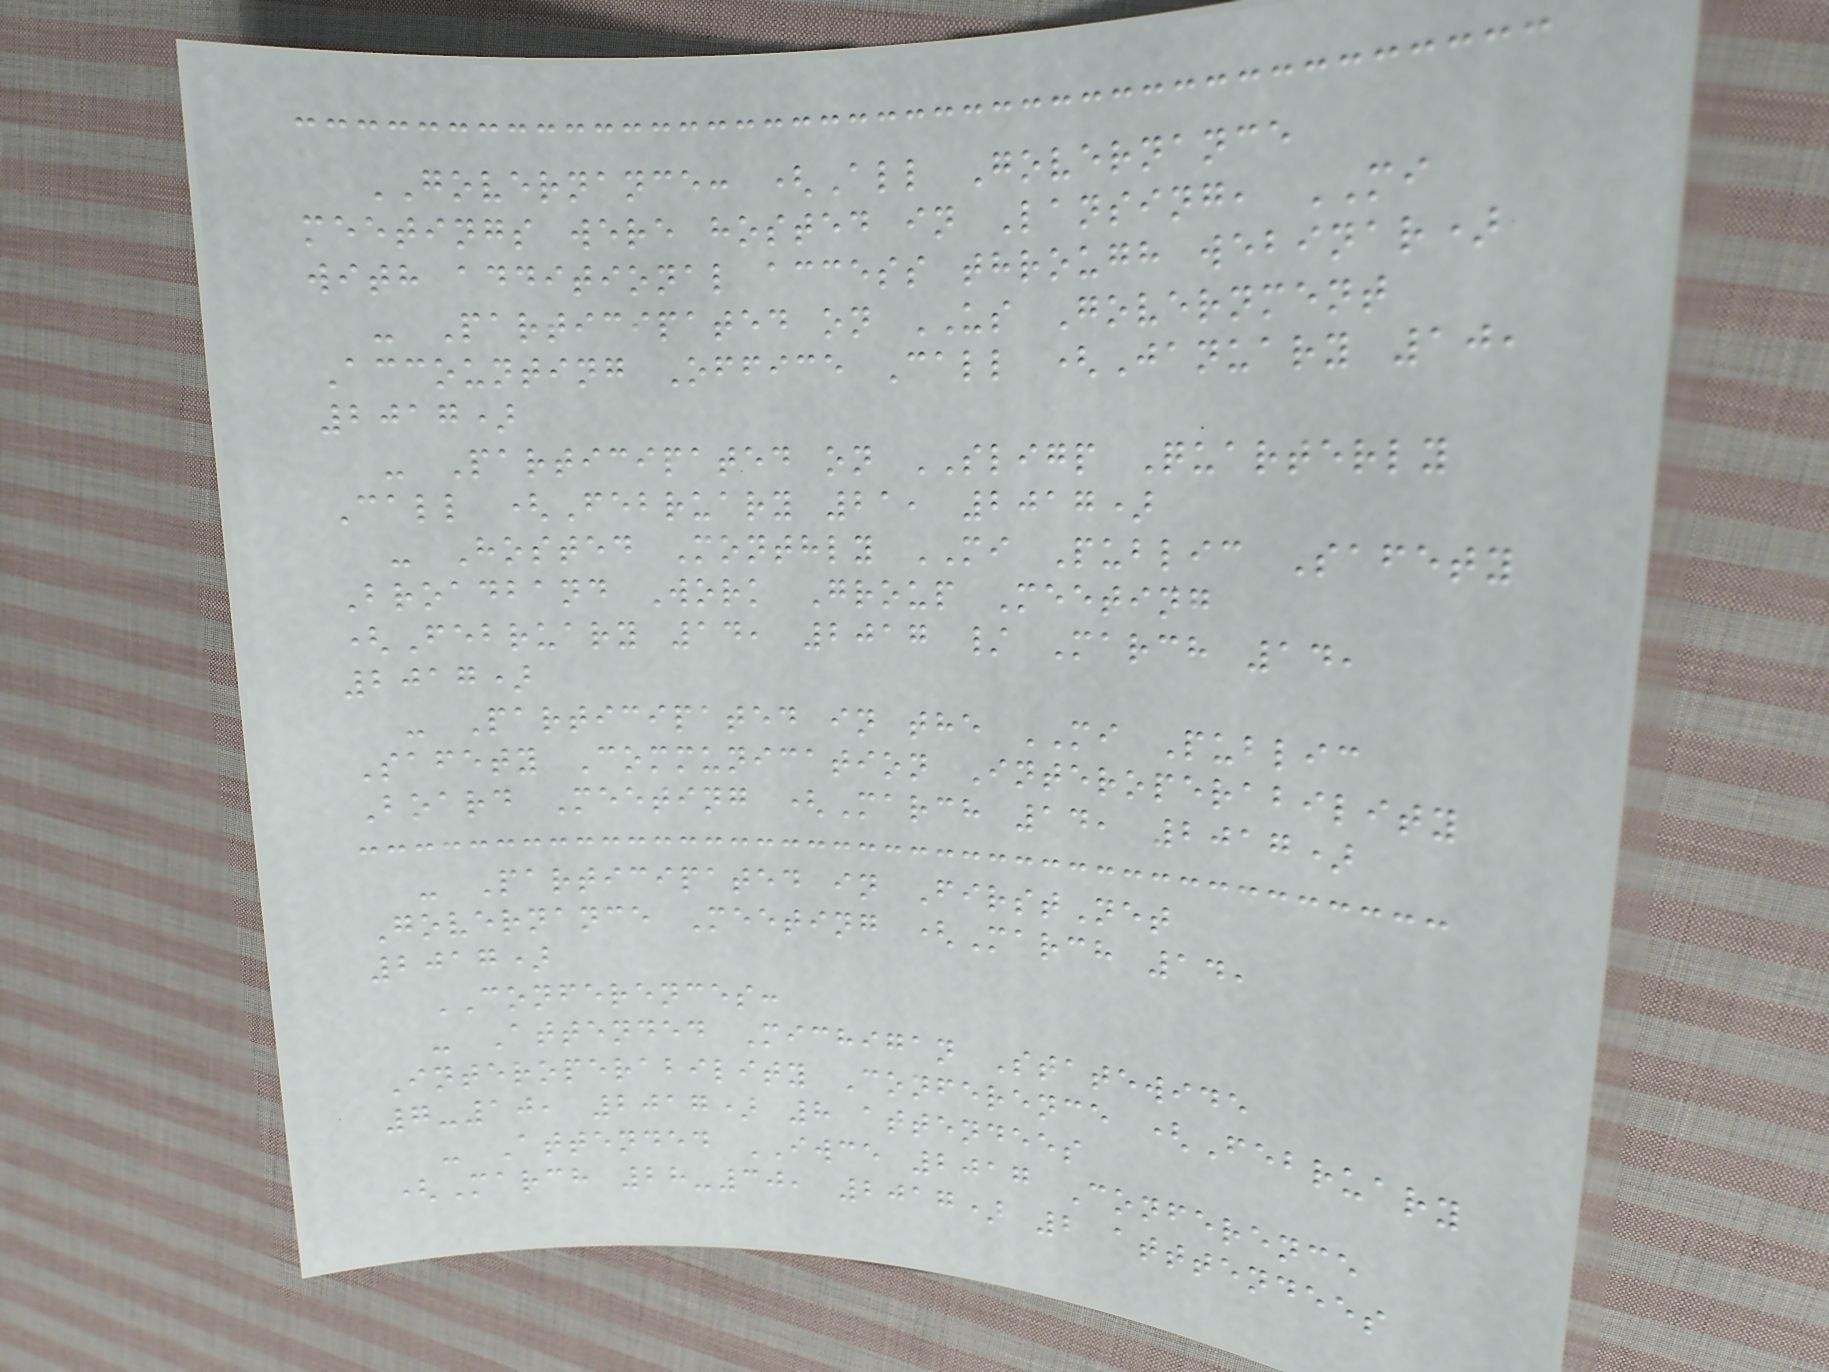GOVERNANCE: (All Governance
meetings were hosted in Lansing, MI
with additional access through webinar)
- Participated on US Government
Accounting Office Call (January 10,
2017)
- Participated on SLIGP Quarterly
Call (February 21, 2017)
- Hosted Monthly MI Public Safety
Broadband Work Group Meeting
(February 14, 2017 / March 14,
2017)
- Participated in the MI Public
Safety Communication Interoperability
Board Meeting (March 14, 2017)
- Participated in FirstNet
Governance Meeting (March 14,
2017)
CONFERENCES:
- Attended Michigan Statewide
Interoperability Conference (February
7-10, 2017) 8 attendees
- Attended IWCE 2017 Conference
(March 28-30, 2017) 2 atttendees
